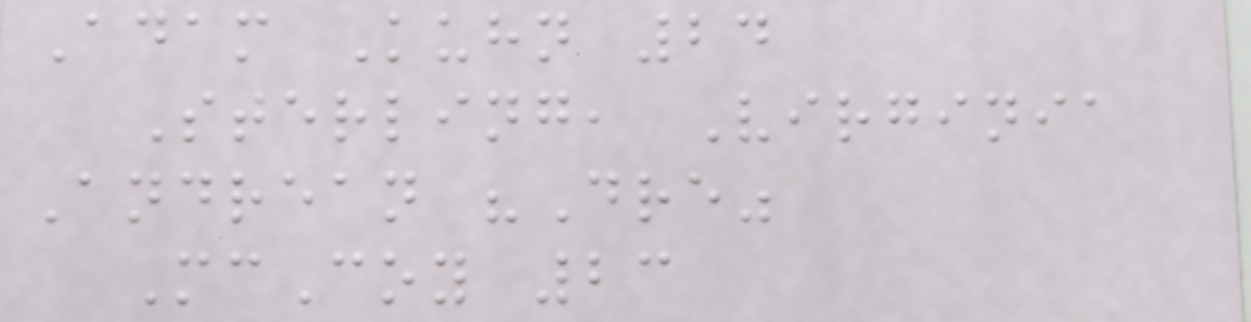Adam Kuhn 24
Sterling, Virginia
Andrean "Dre"
McCoy 23
